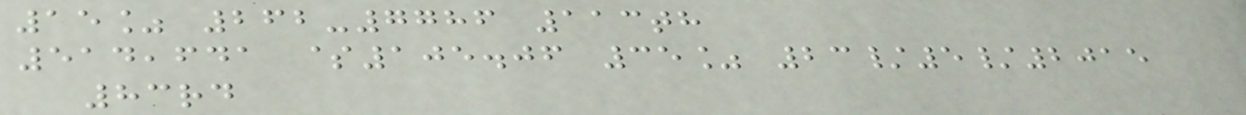15% 262-7786 113th
514,641 $105.06 35% 23/5/2015
83rd
